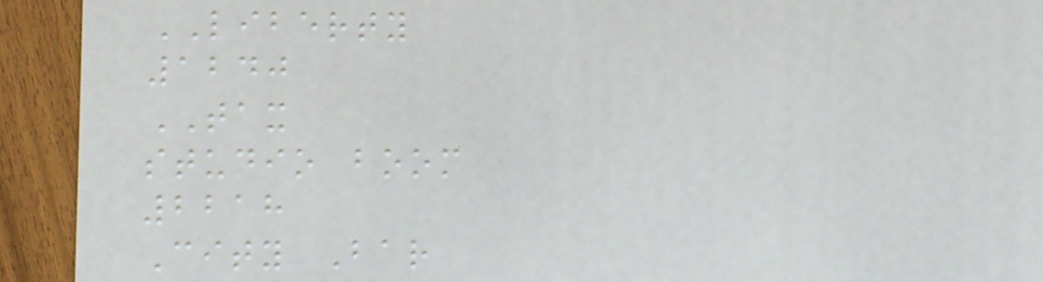LIBERTY
1240
TAX
studio boom
2218
City Bar
